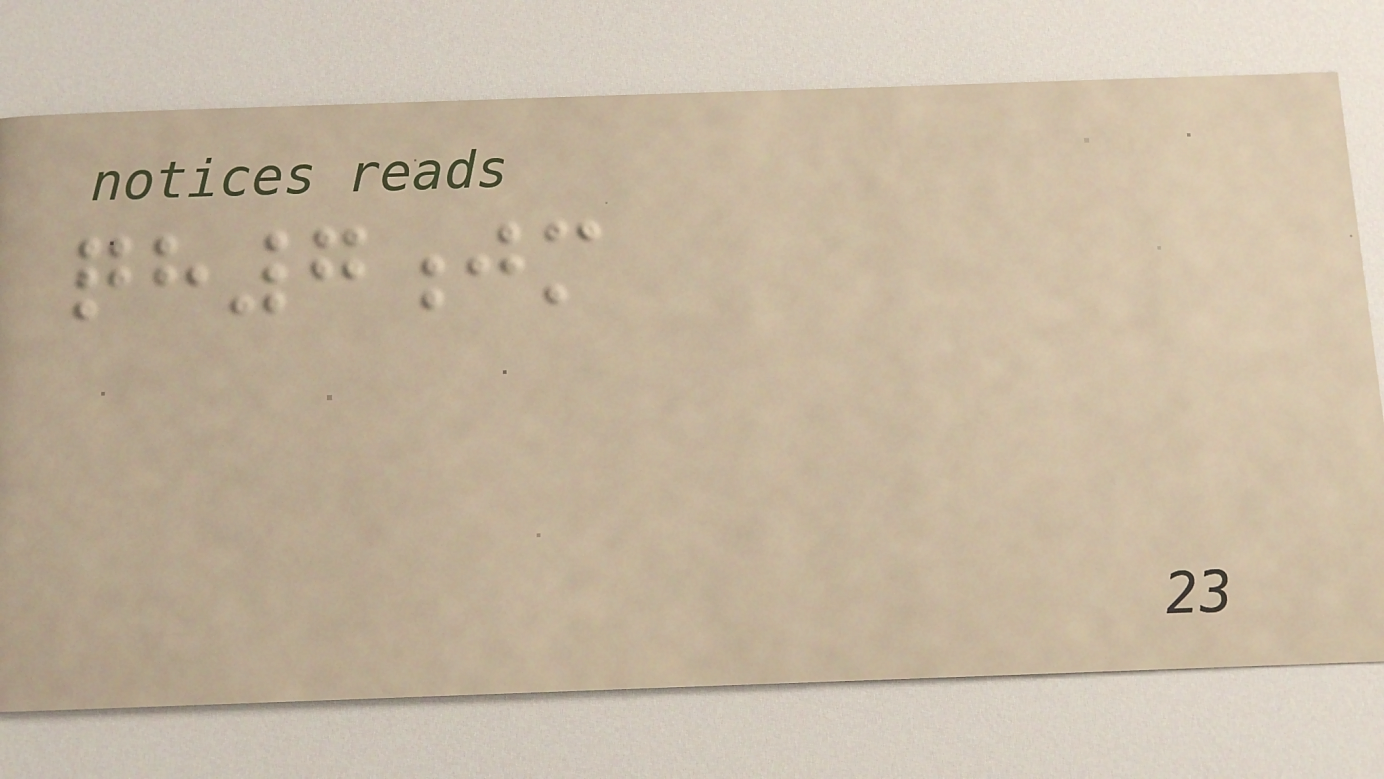qh7jm
